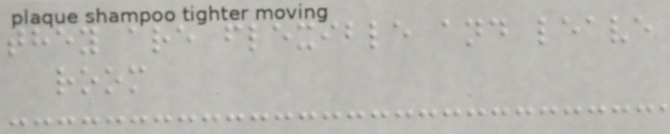they are flexible and leave
room
